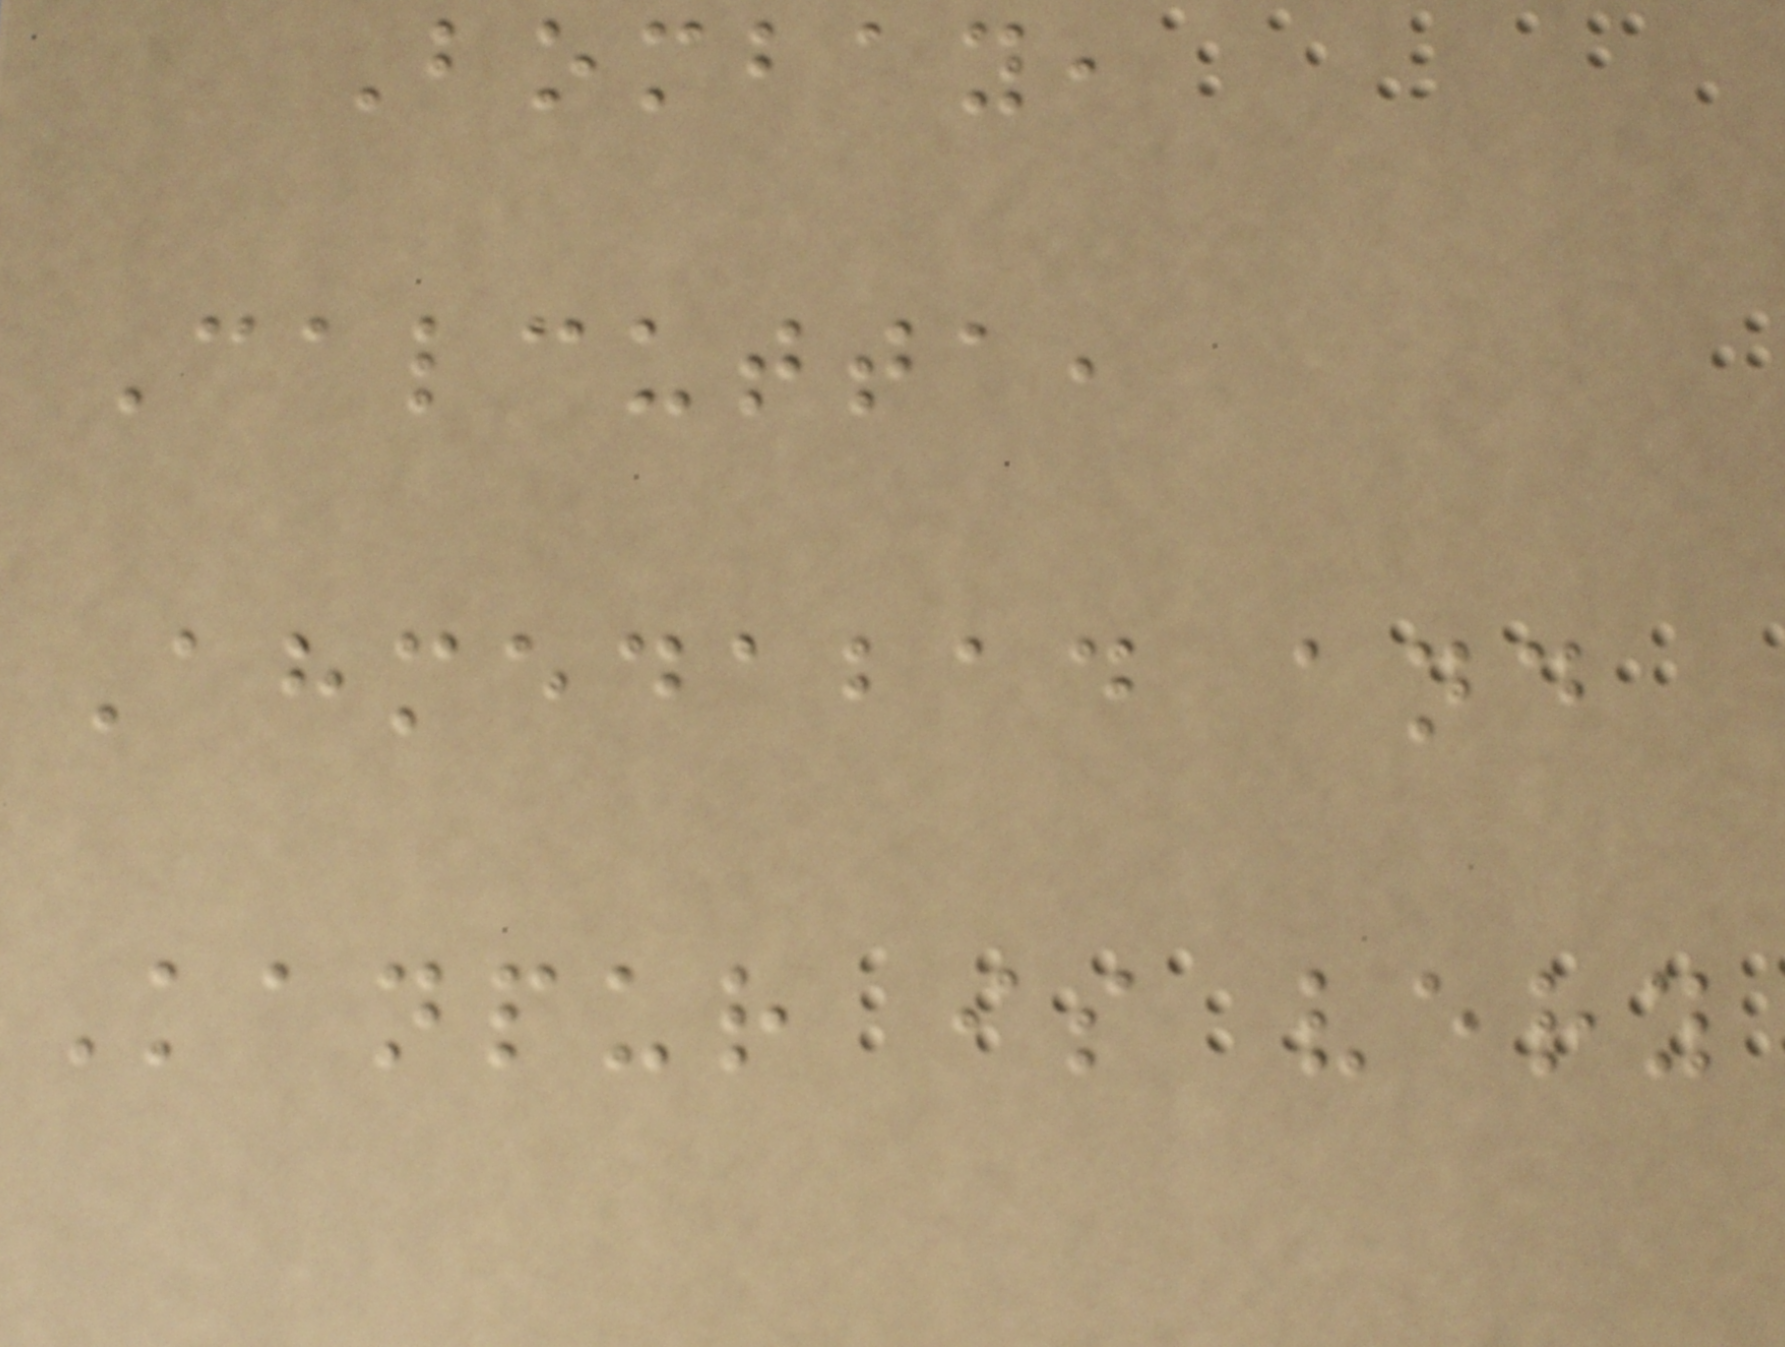Bombay,
Calcutta,
Ahmedabad and
Kanpur is very
